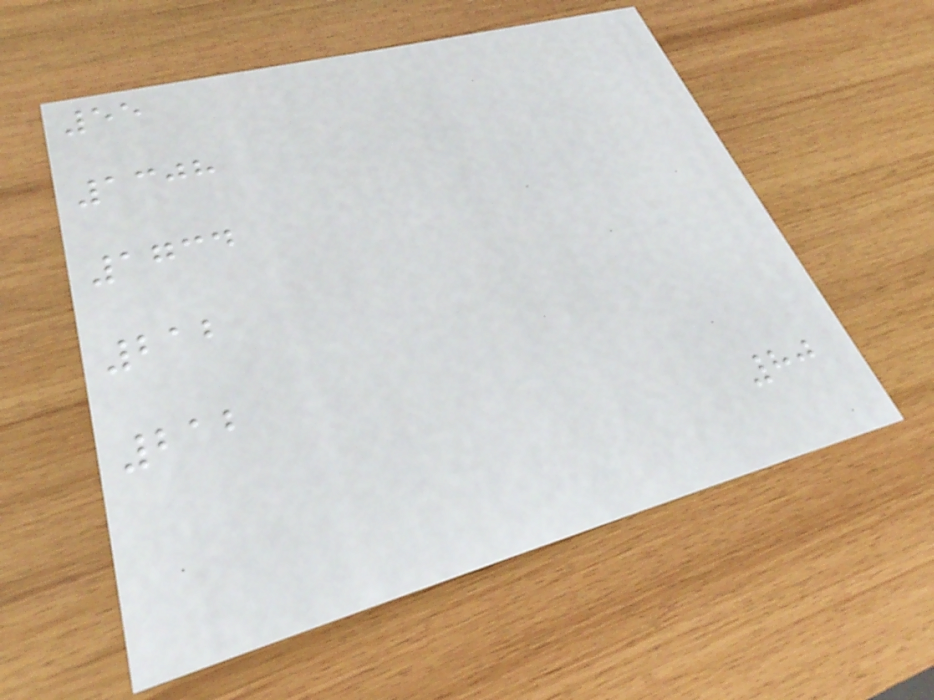55
1308
1734
212
212
80
